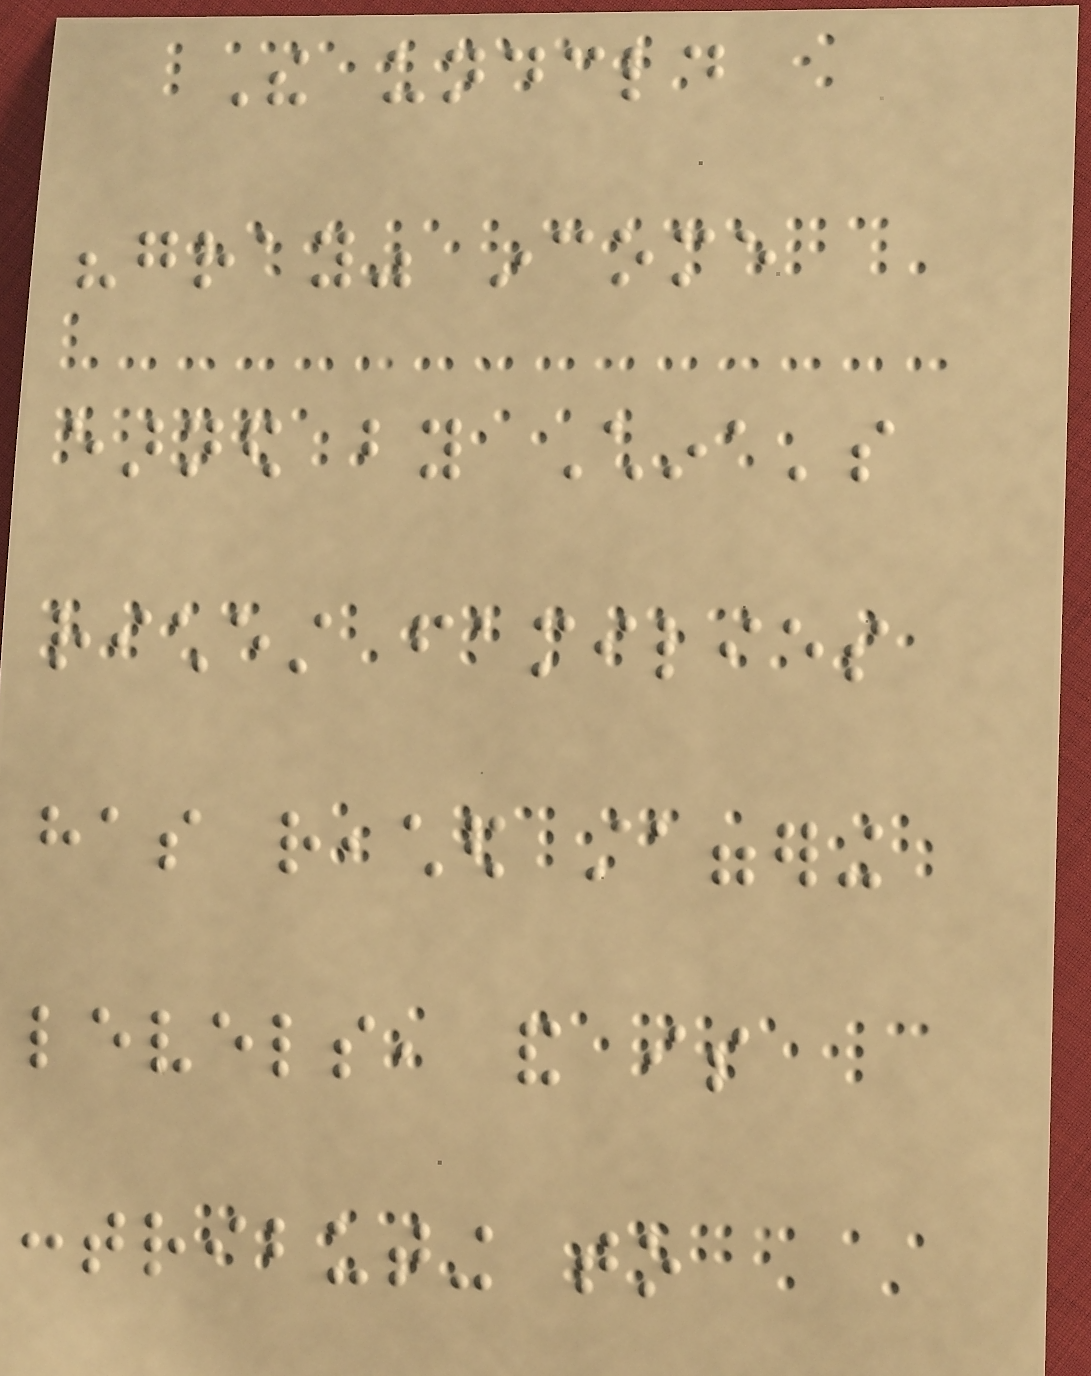The undeclared
"gray" income
earned by China's
richest families
has reached staggering
levels, and is
contributing to
